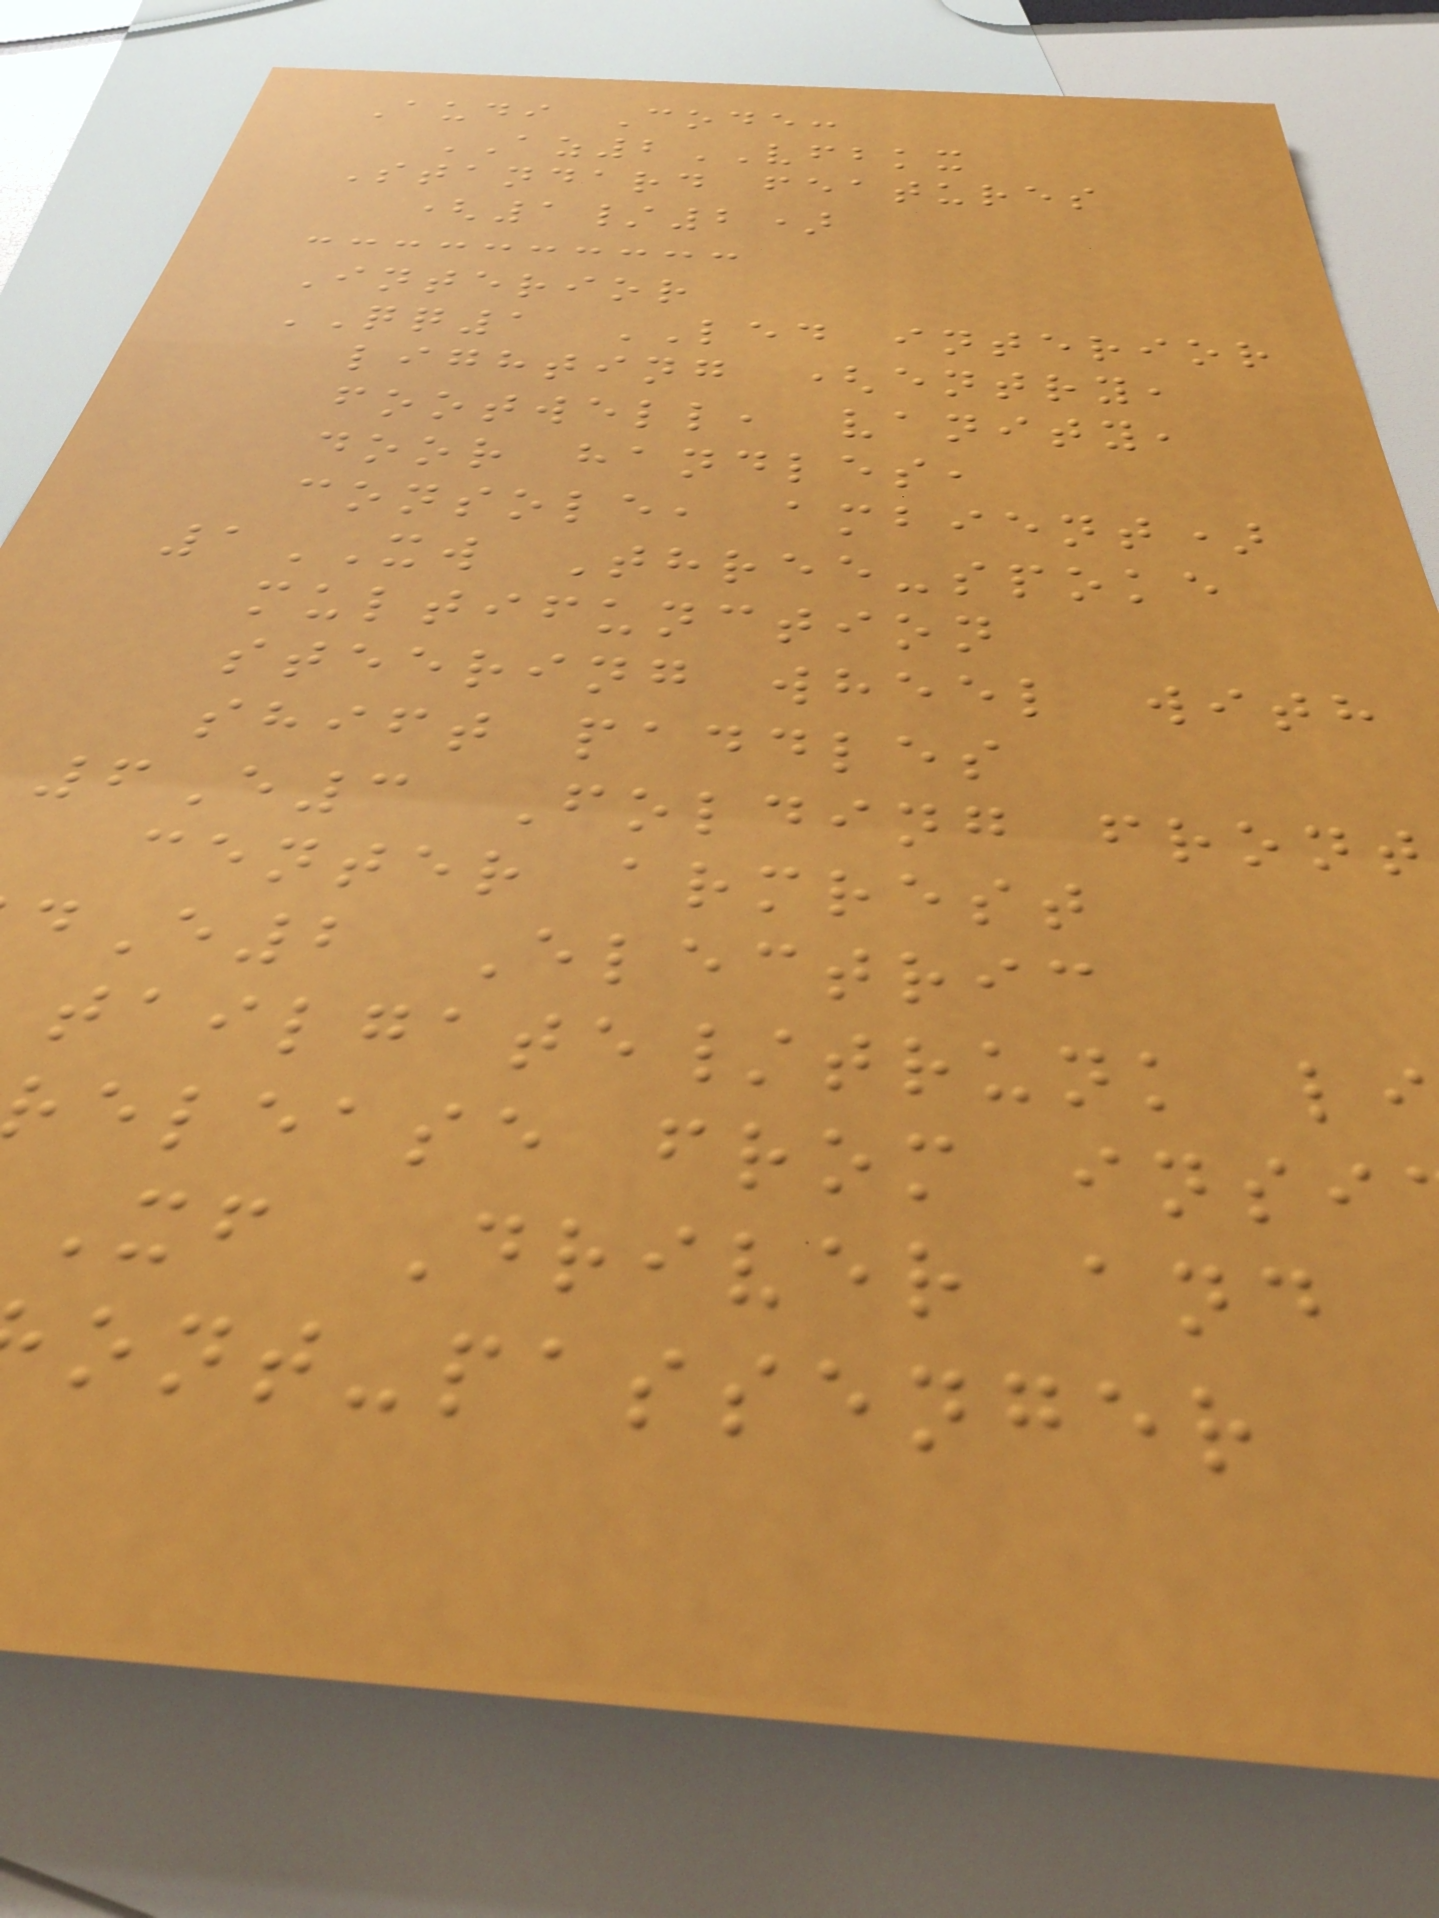Audi Code:
AZ2VFBKX
Standard features
(1/2)
Interior
QQ1 LED interior
lighting (entry,
footwell, vanity,
door handles,
console, ambient)
1XW Three-spoke
multifunction
steering wheel with
shift paddles
6E3 Folding front
center armrest
E2 Electric
tailgate/trunk li
elease from insi
xf Driver and
ont-passenger
